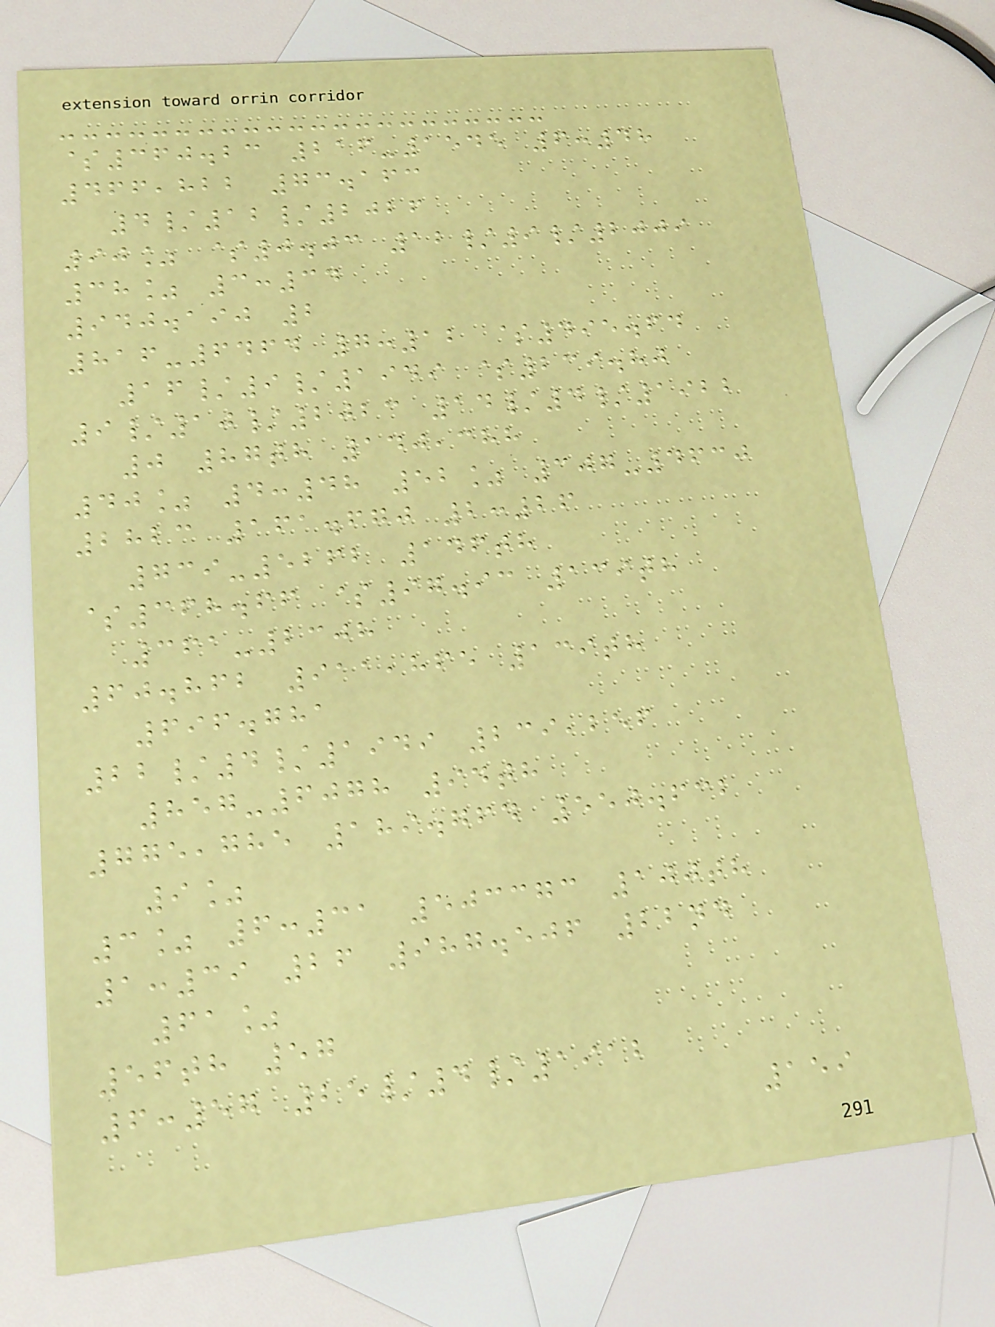$360.23 216-1545 6:48
466,822 73.163
4/12/2026
90% $0.03 12/9/2009
38% 3:34
940.190 2
816-6464 7:12 $495.64
16/9/1949 $239.80
9/10/2023 14/4/1922
0 87th 140,388
40% 4:48 52% 307-4630
2823 161.670 2:26
739-5262 146th
$368.66 $97.93 139th
361-2308
60.862 911,865 139th
696.781
22/4/1949 239,256
857-6078 94th
775,785 189.764 550.632
9%
3% 6:31 503373 100th
1:39 26 987.506 22nd
61%
56th 57
6:57 25/4/1912
159
